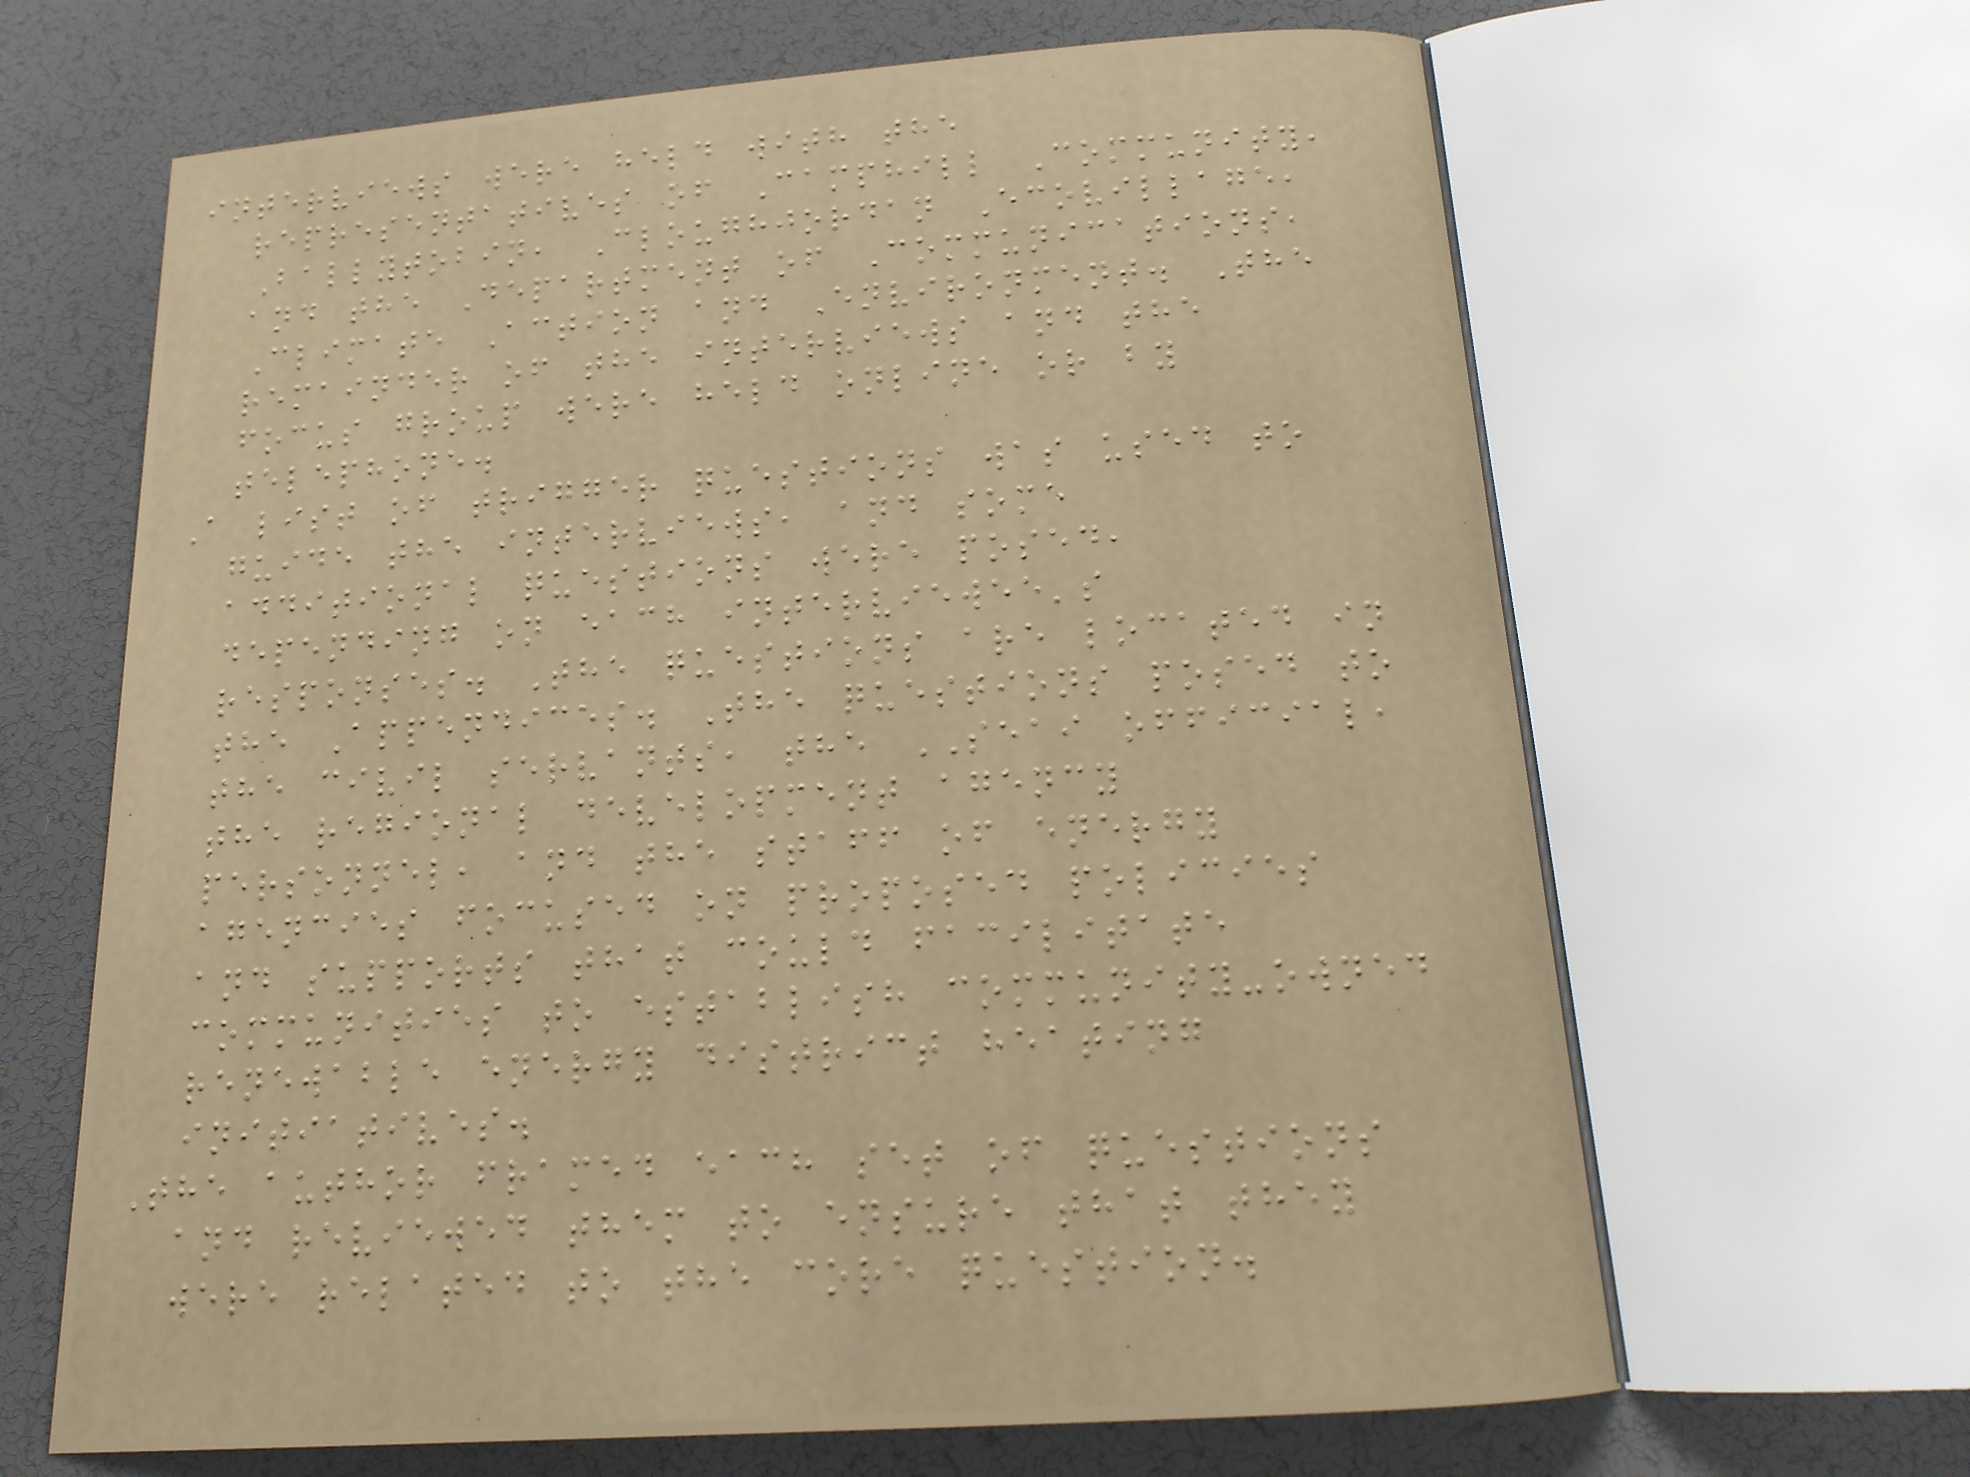interviews were held with the
representatives of Camphill Community,
Ballytobin, Cloughjordan Ecovillage,
and the Department of Communications,
Climate Action and Environment. The
remainder of the interviews and the
focus group were held online or by
telephone.
A list of trigger questions was used to
guide the interviews, and some
additional questions were posed,
depending on each interviewee's
responses. The questions are located in
the Appendices. The questions posed to
the civil servants, the SEAI official,
the regional development agency
personnel, and the staff of energy
agencies focused on proposed policies
and supports that could facilitate
communities to establish community-owned
renewable energy district heating
initiatives.
The author framed each set of questions
and reviewed them to ensure that they
were related to the core question.
